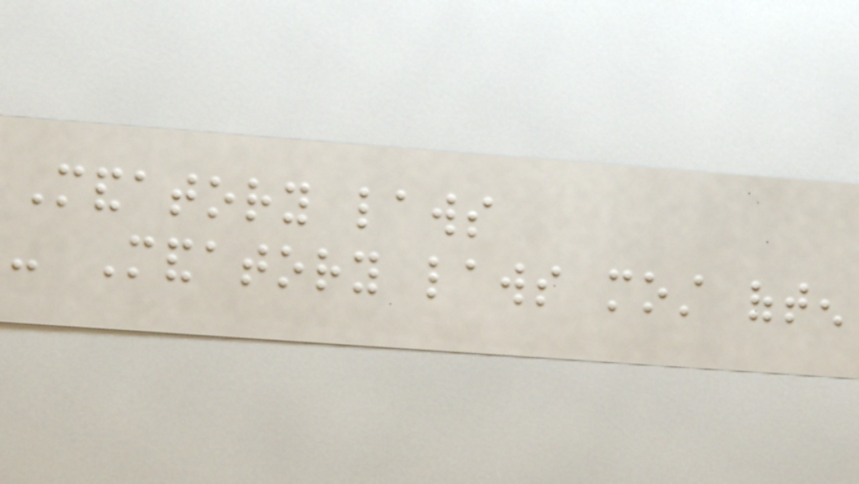Mandatory laws
- Mandatory laws most often
